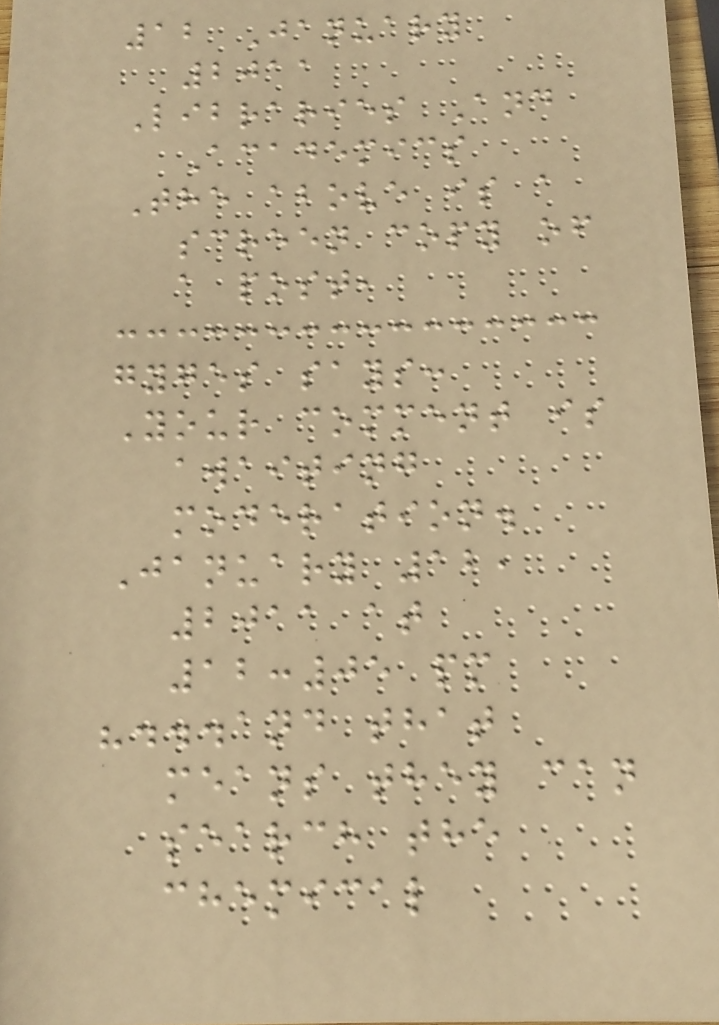12 January
2011
Libraries And
Academics
The above is a
screen copy of
a post,
gyges says:
Your comment is
awaiting
moderation.
January 12,
2011 at
12:05 pm
"...and that
means they can
search the
chemical
